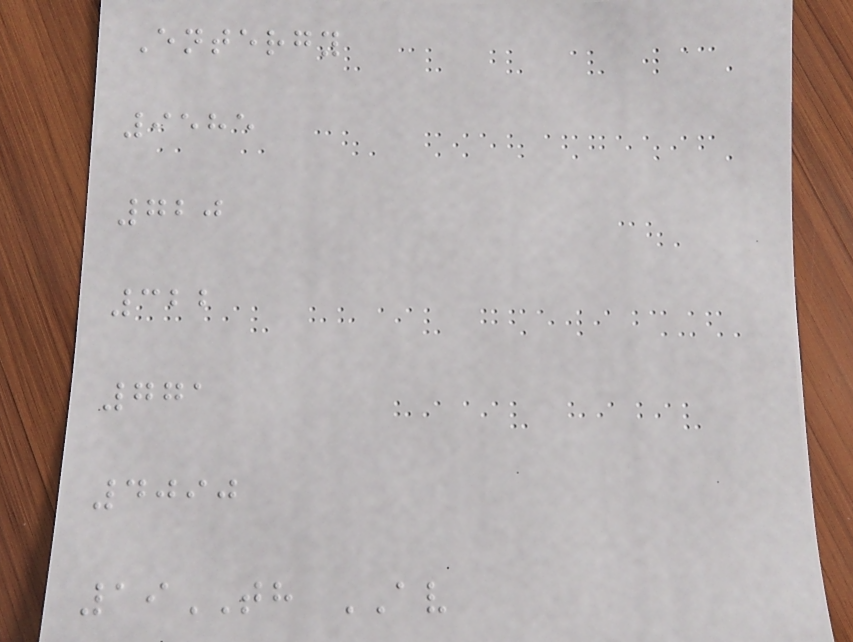Entergy
9585
720
322
771
4090
19TH AV
